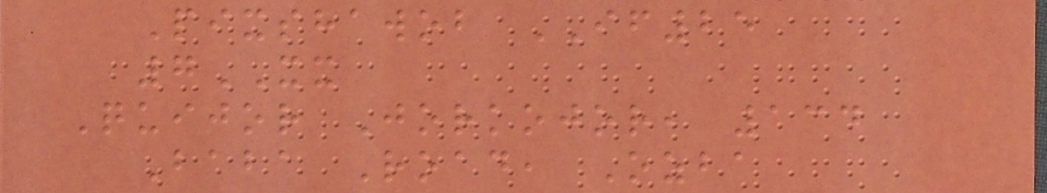Pixshawob IF25
7XX
Quijor Jorkojor, 134
Baba Road, Ozba
